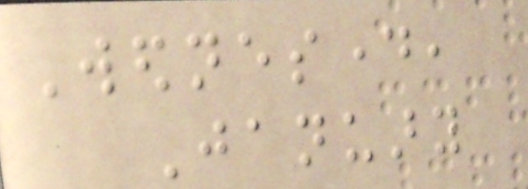Wednesday,
January
